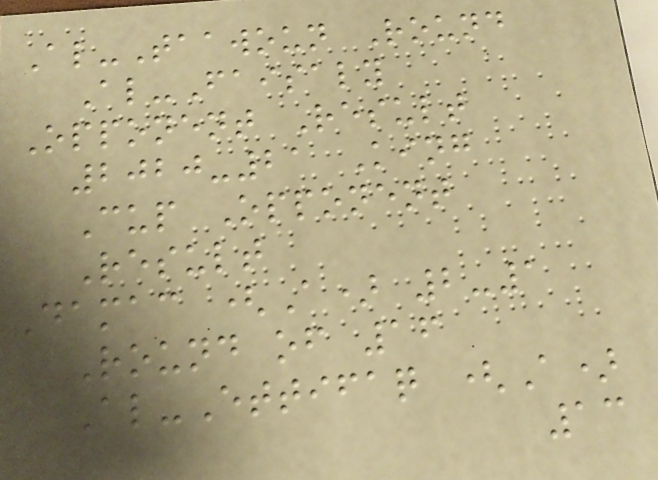Al-Taawoun Round
Al-Faisaly
Opponent Result
2020-21 King
Cup Opponent
Result
Damac (A) 2-1
Round of 16
Al-Ettifaq (A)
13
